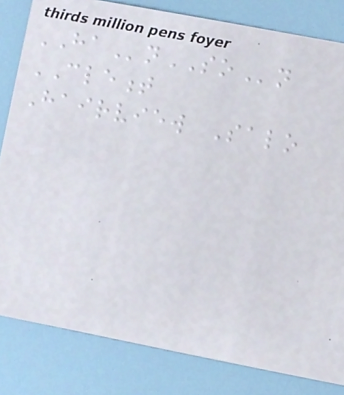HAnSOn
CLEMENT
Hairview Salo
